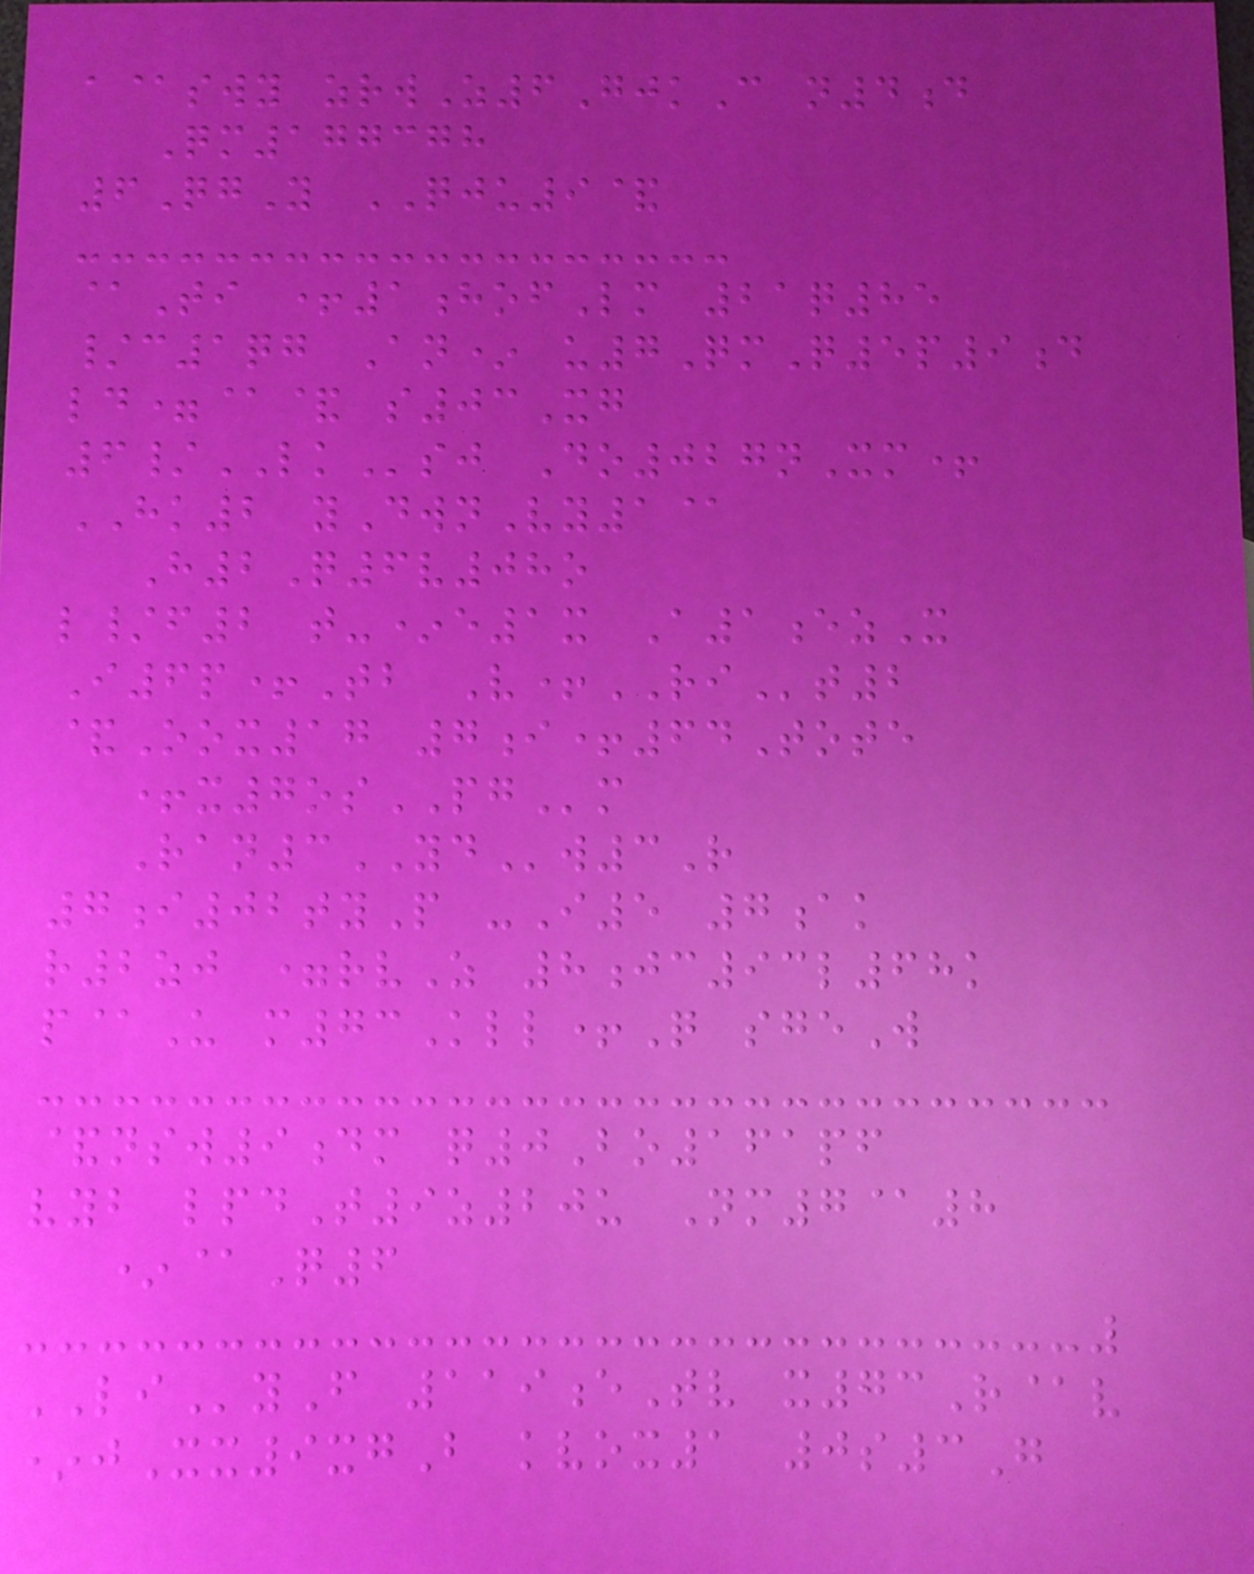a@swy zrwZ6GjkC n4d
Qm177378
6QgY QJU9&
@Ti +1hofLm 21q85
/c1qg An* u7QmQ5p9d
ld=@& s03Xg
6/LKsj Do027nXm+
HK2 yDwnVy1@
H2Q6v08o
l/f2 t-*e1x A1ezX
I6p+Tb V+RIt2
&Oox17 7i+64Tote
+x7osPGm
Ran3YDw3R
7i02tyP -I5 7ak
r2zj =rvZ 8jc93l68k
p@U m73Kll+Q sgeW
&nsw9dm q0Bo161pf
vyb lpdT9z20u Nm7@8
*@Q6
LIyF 119eTv x73R@v
*jXx9xgB kvox1 0s3G
